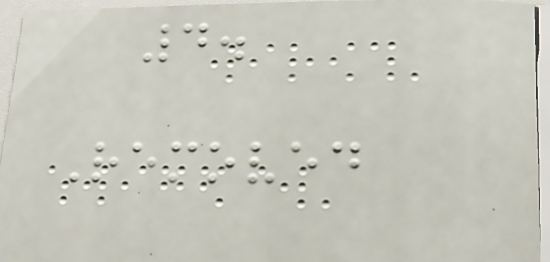4.
Removed
